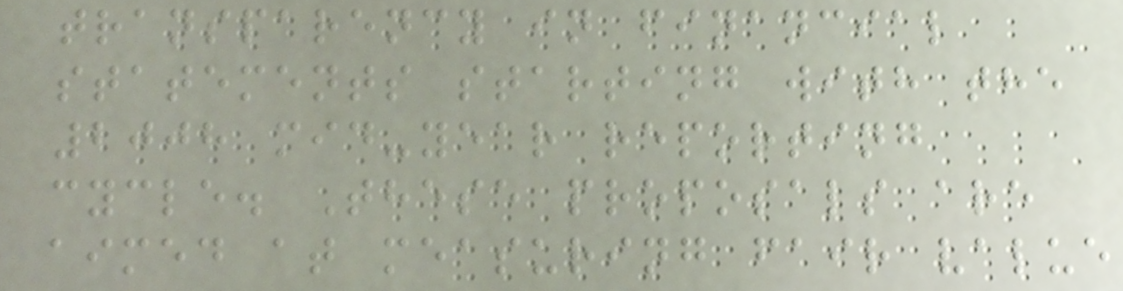transparency in financial
statements starting with the
2008 mid-year reporting
cycle. These proposals are
aimed at measuring fair value
